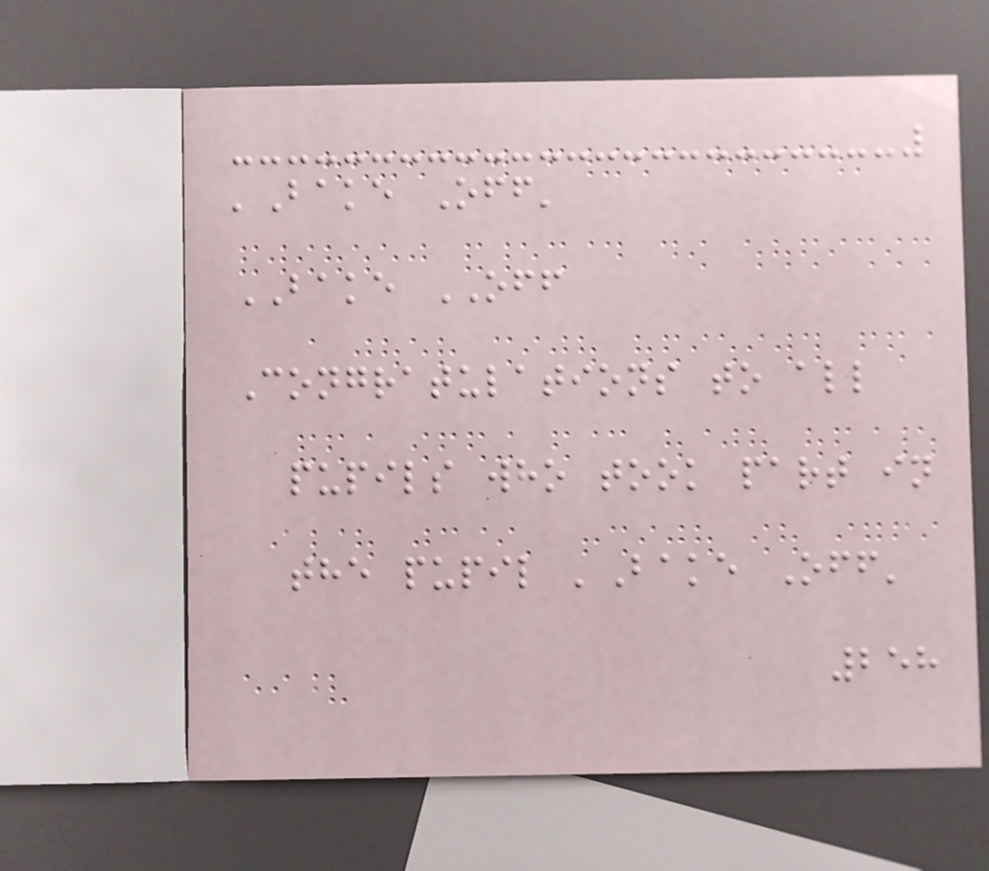'Bake Off'
BAKE OFF
Congratulations to all
pupils who took part in
the pupil 'Bake Off'
258
